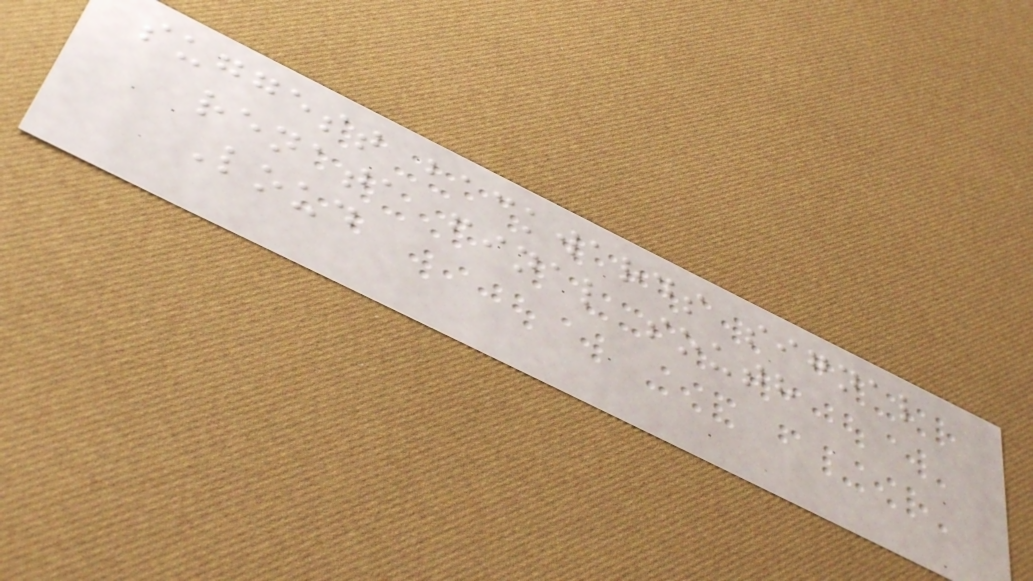suggest backwards signal
renata final south
Loud
